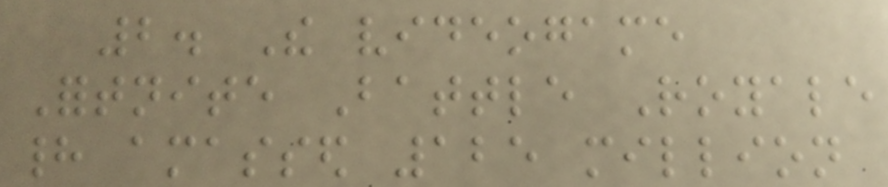2. The videogame
Fortnite Battle Royale
had amassed 125 million
